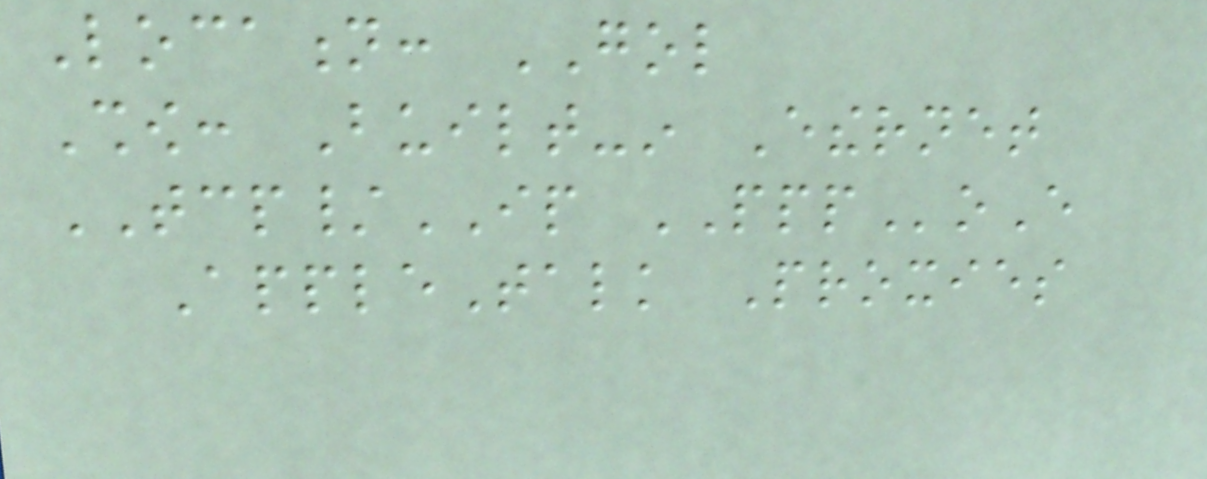Location: GOL
Show: Built-in Ethernet
TCP/IP PPPoE
AppleTalk Proxies
